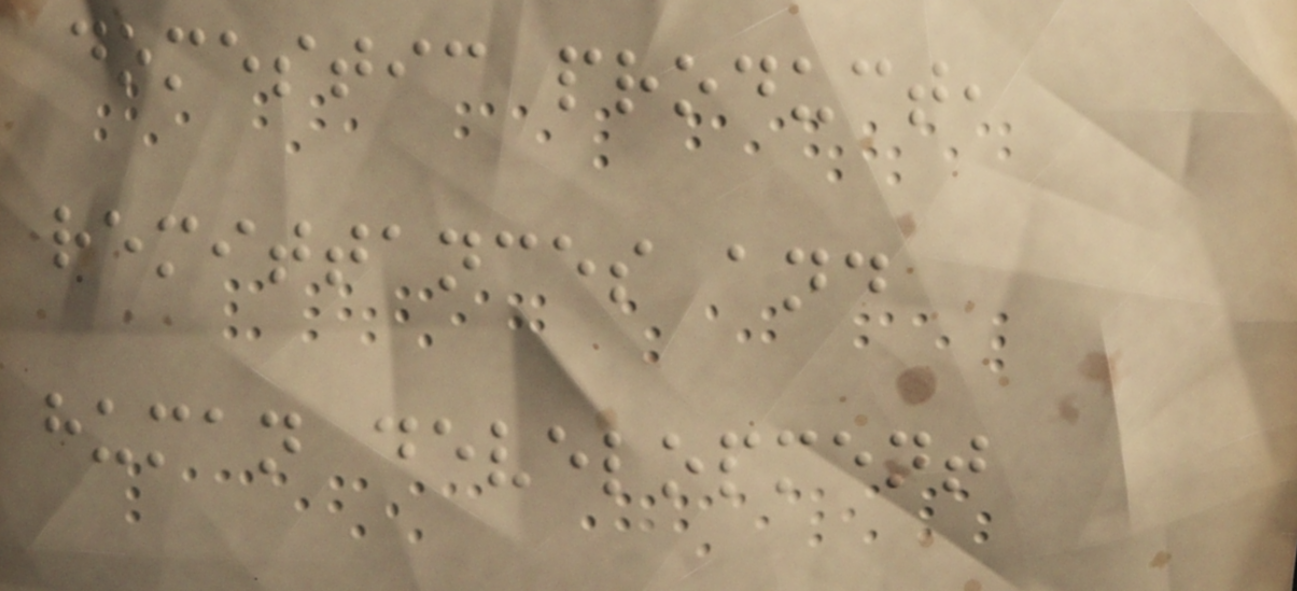domestic product,
remittances and
human development
